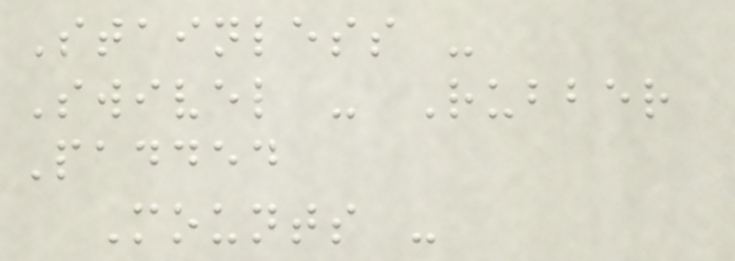Stainless -
Swivel - Rubber
Padded
Mounts -
